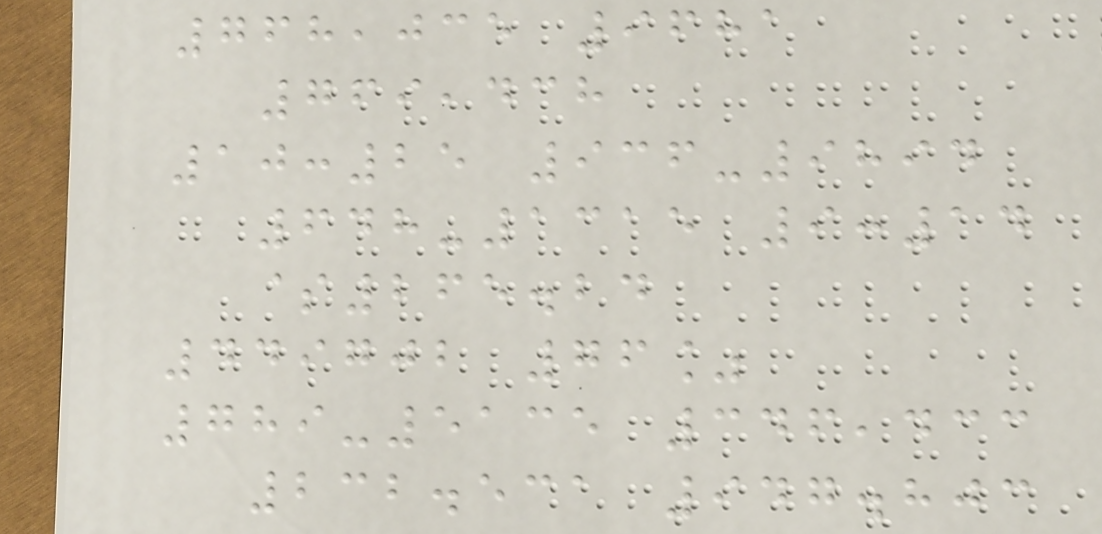768,035 9681
769,438
10:25 936-9894
648-1315 9:14
$265.24
449702 76%
789-5135 346,433
232.531 947.803
